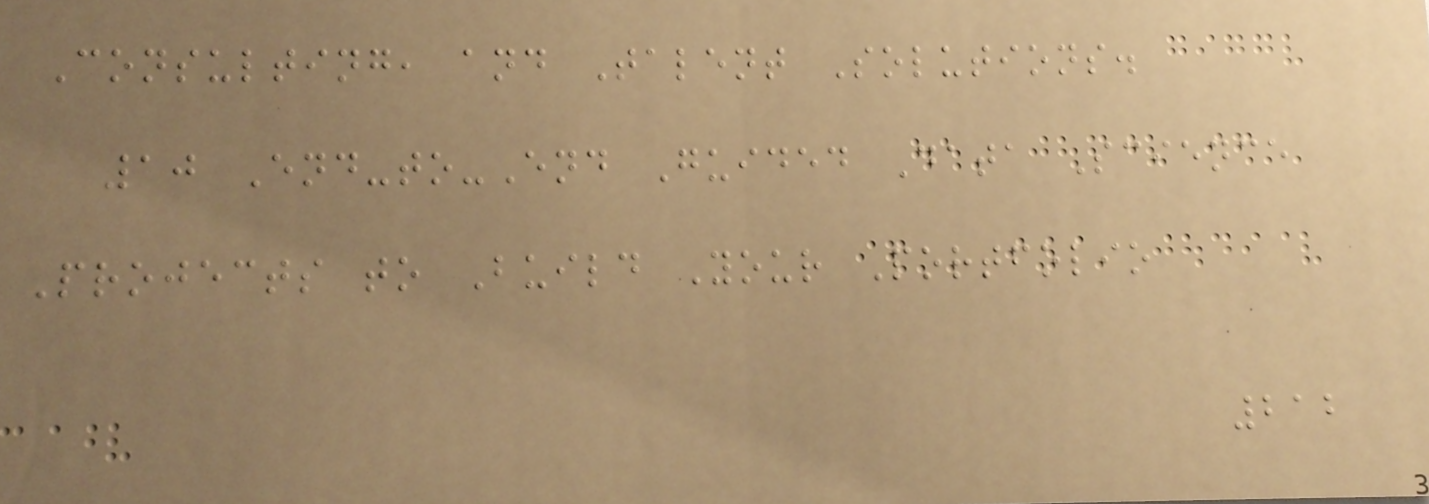Consulting, and Talent Solutions.
10 End-to-End Guided Data Science
Projects to Build Your Portfolio
212
